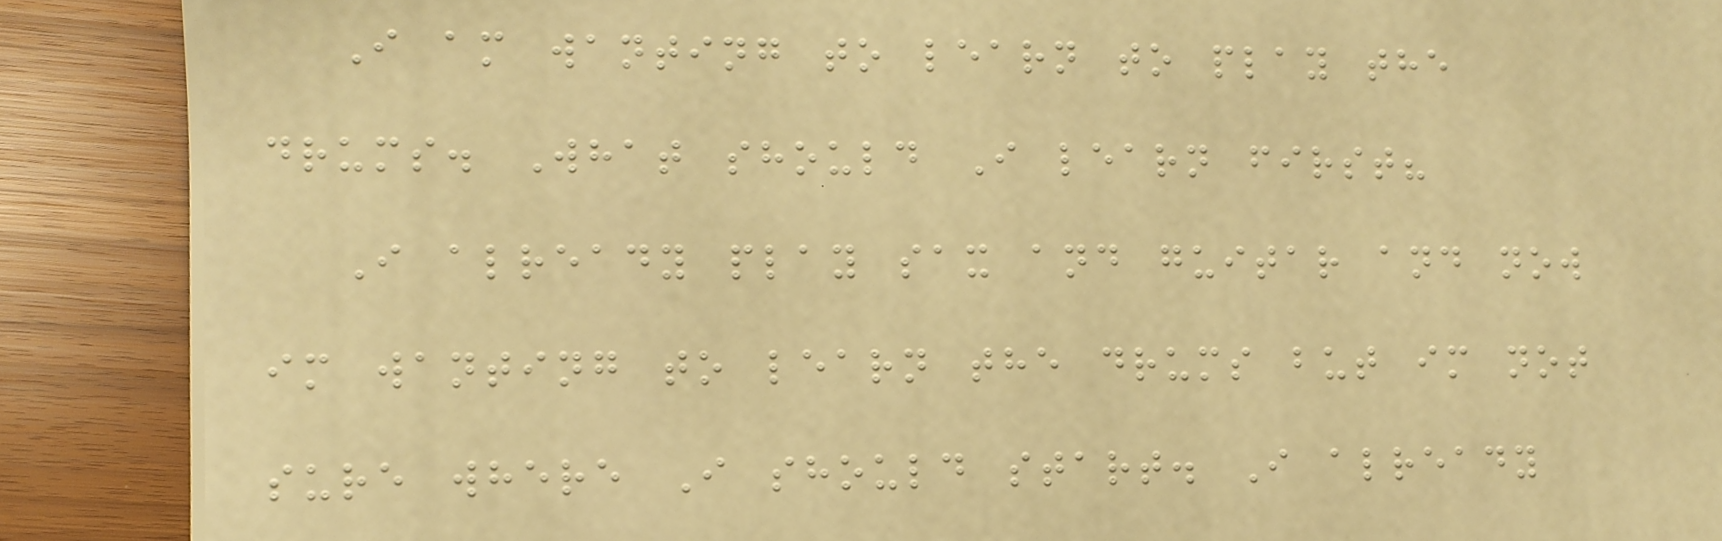I am wanting to learn to play the
drums. What should I learn first?
I already play sax and guitar and now
im wanting to learn the drums but im not
sure where I should start. I already
